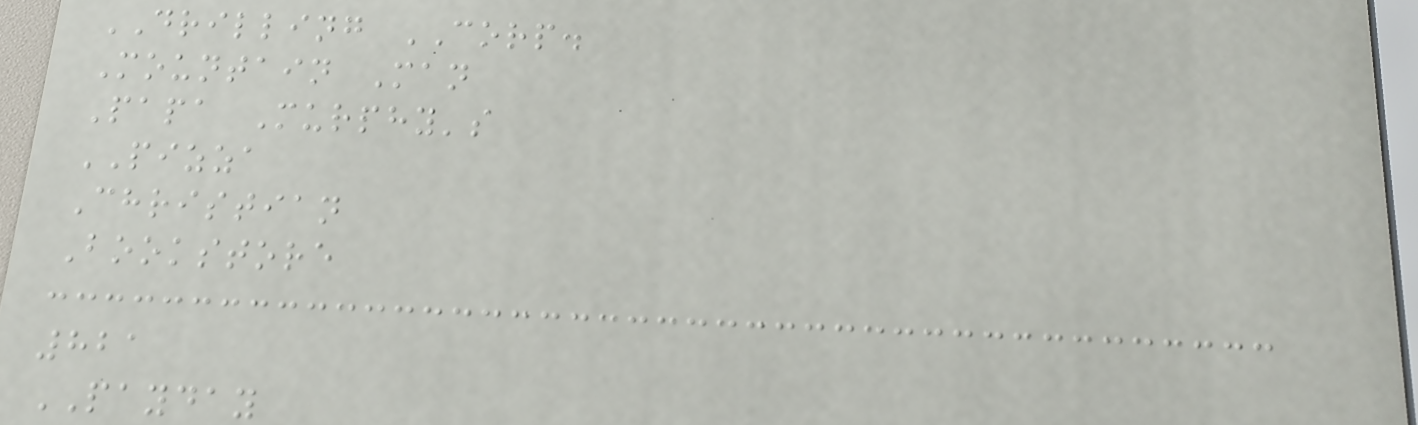DRILLING CORP.
Mountain Man
Papa Murphy's
PIZZA
Christian
Bookstore
821
PAYDAY
